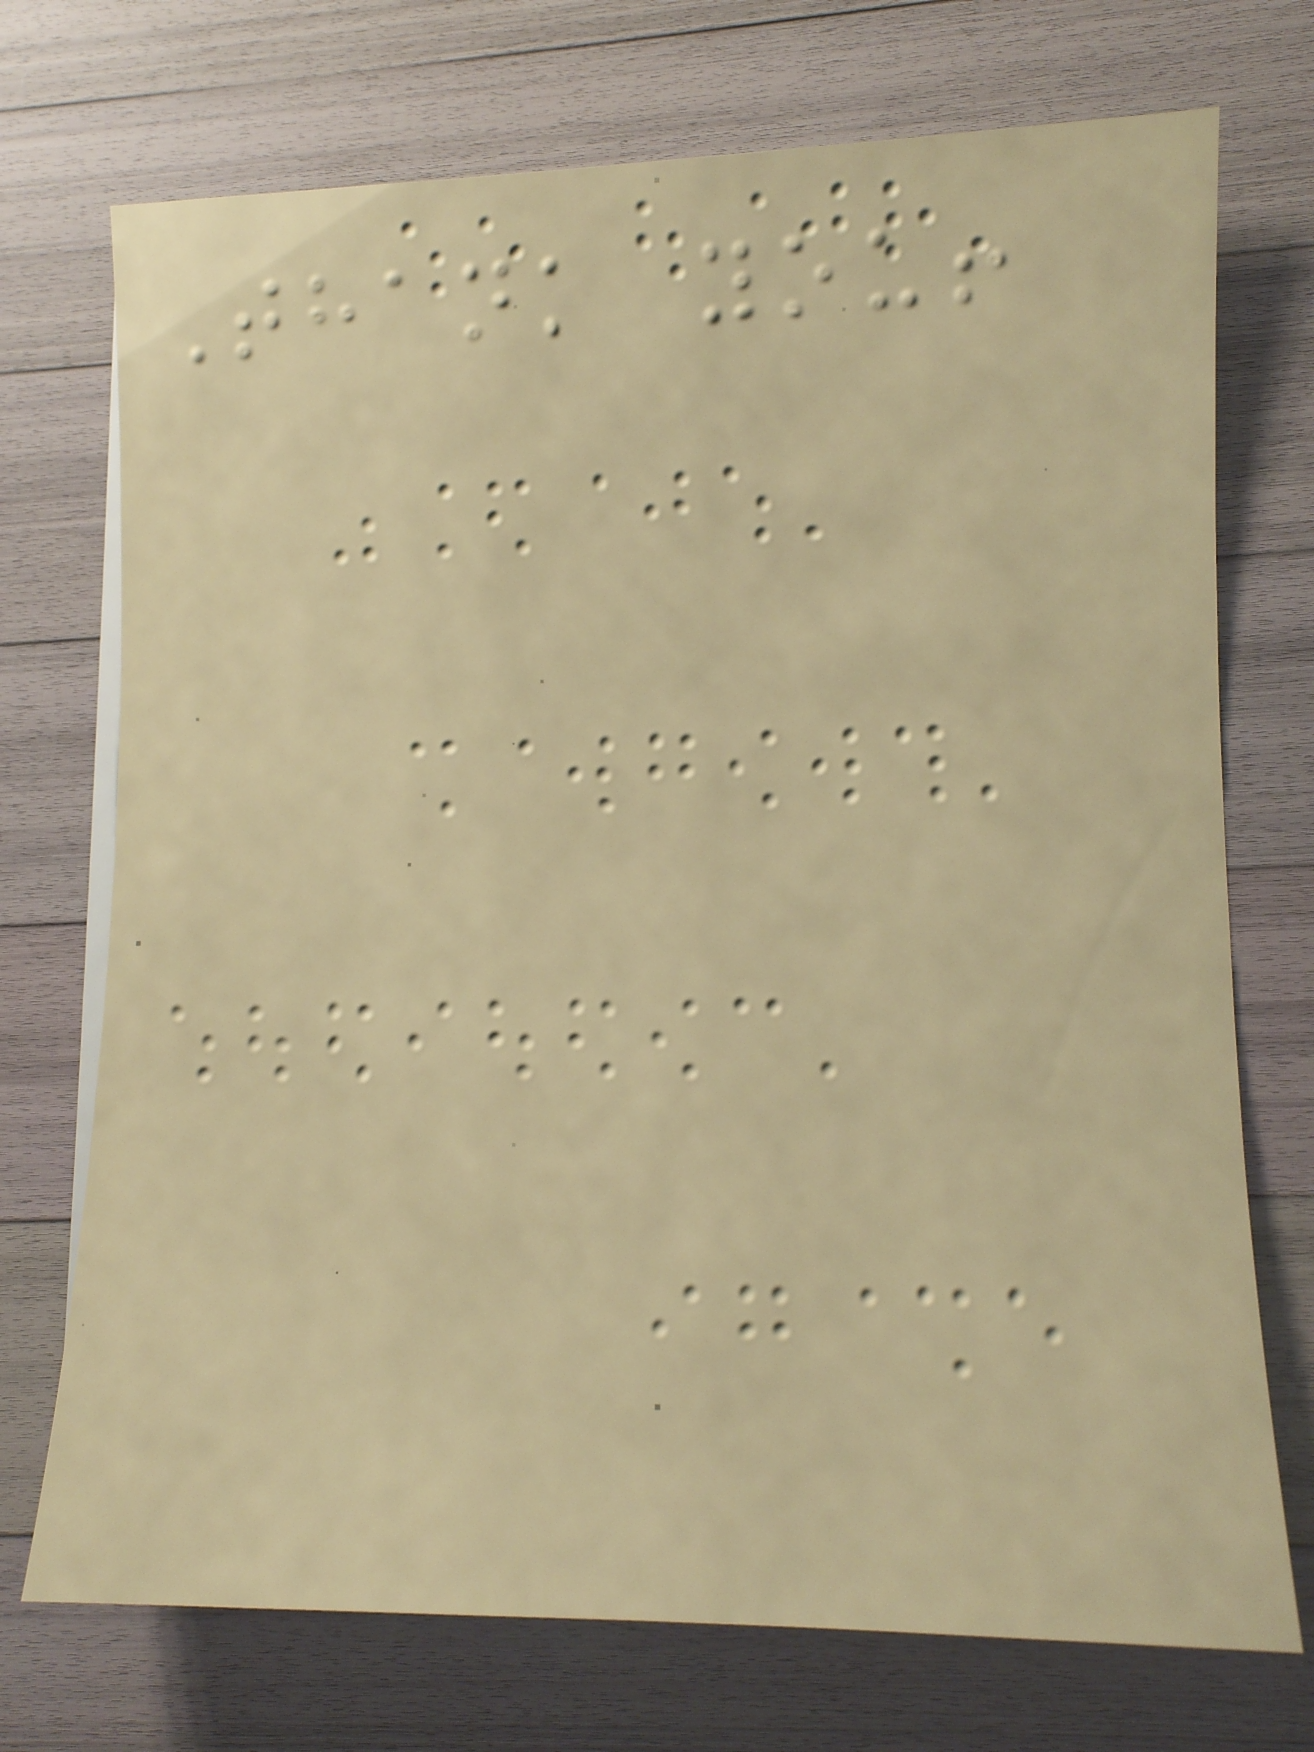Thank you!
